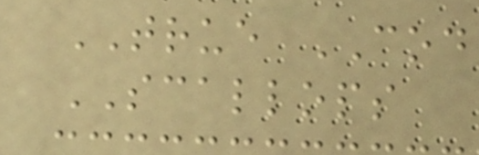TRUE COD
SCALLOPS
